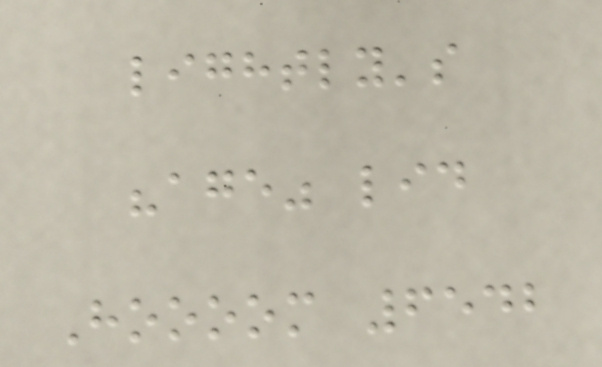lightly's
"age" lid
Hoooom 6542
